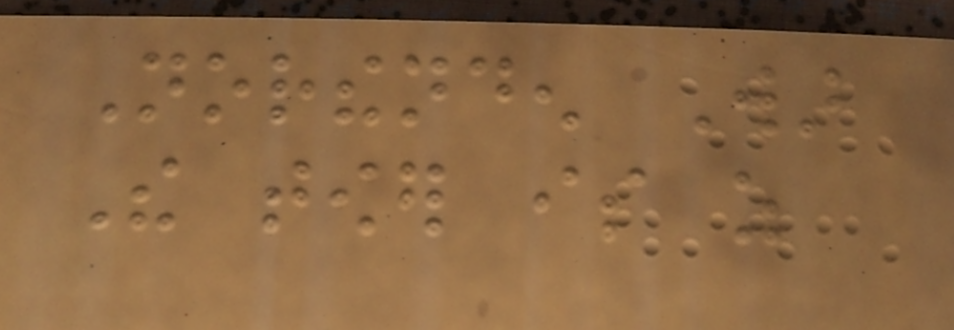Northenden War
The tower is as
